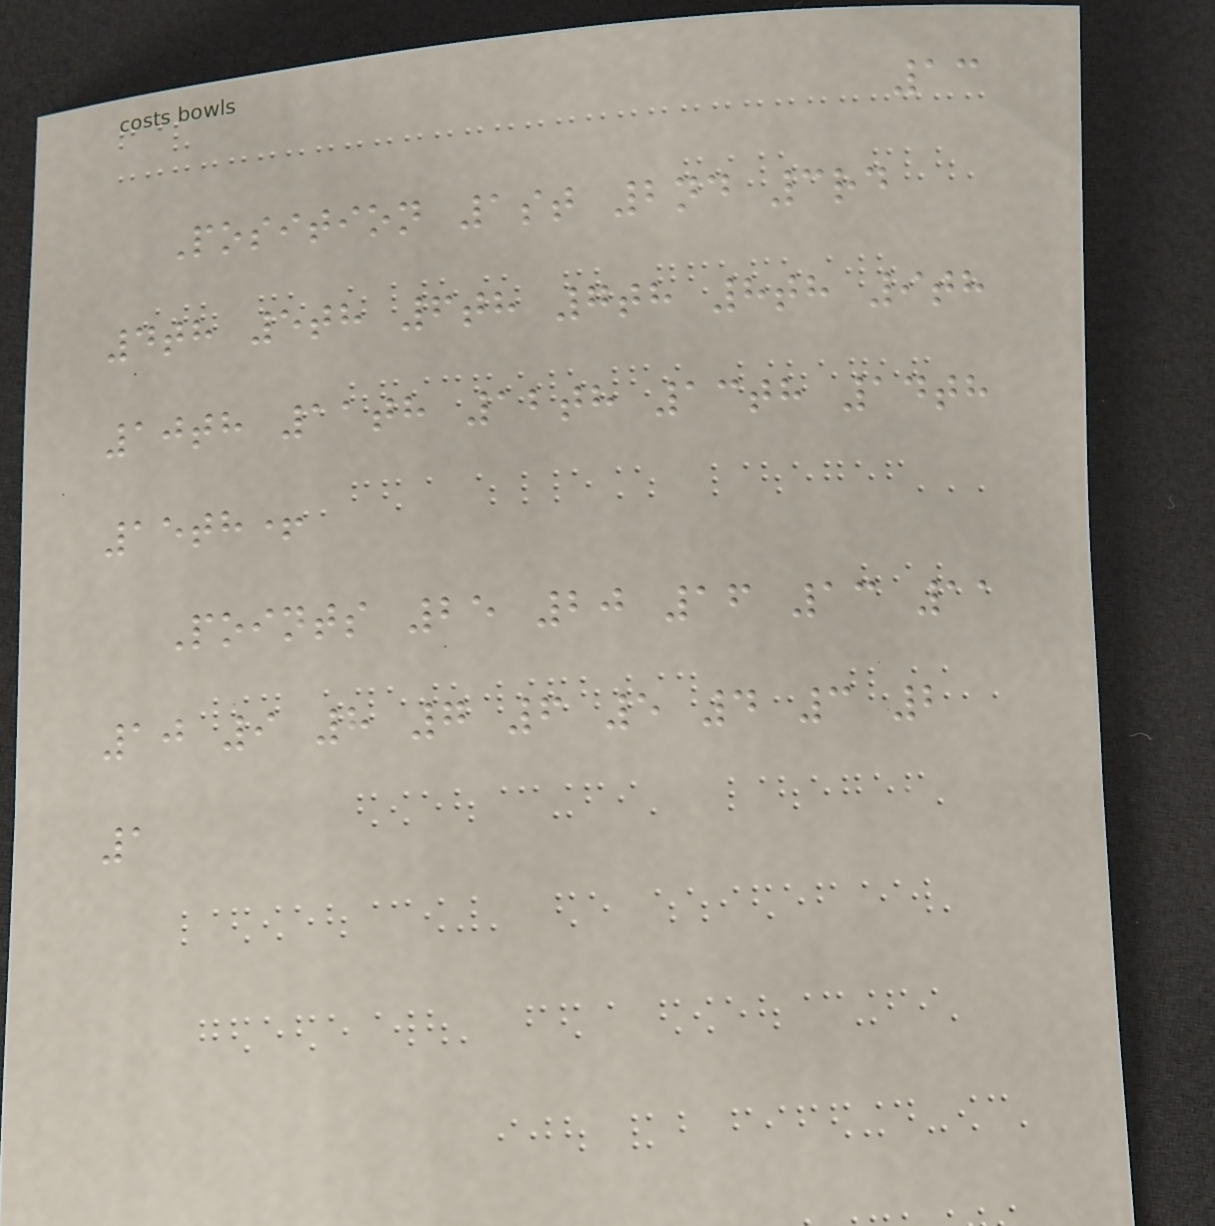13
Position 1st 2nd 3rd
4th 5th 6th 7th 8th 9th
10th 11th 12th 13th 14th
15th+
Points 25 20 16 13 11
10 9 8 7 6 5 4 3 2
1
